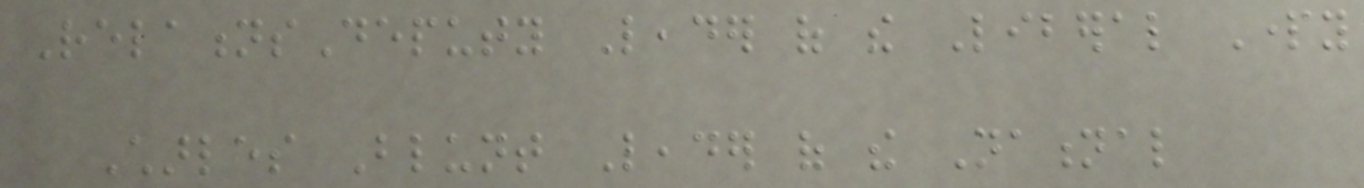RelationsDeputy Leader of the Liberal Party
Charles Blunt Leader of the National
